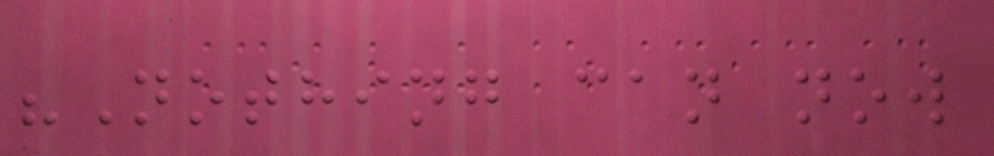"Nothing can now
